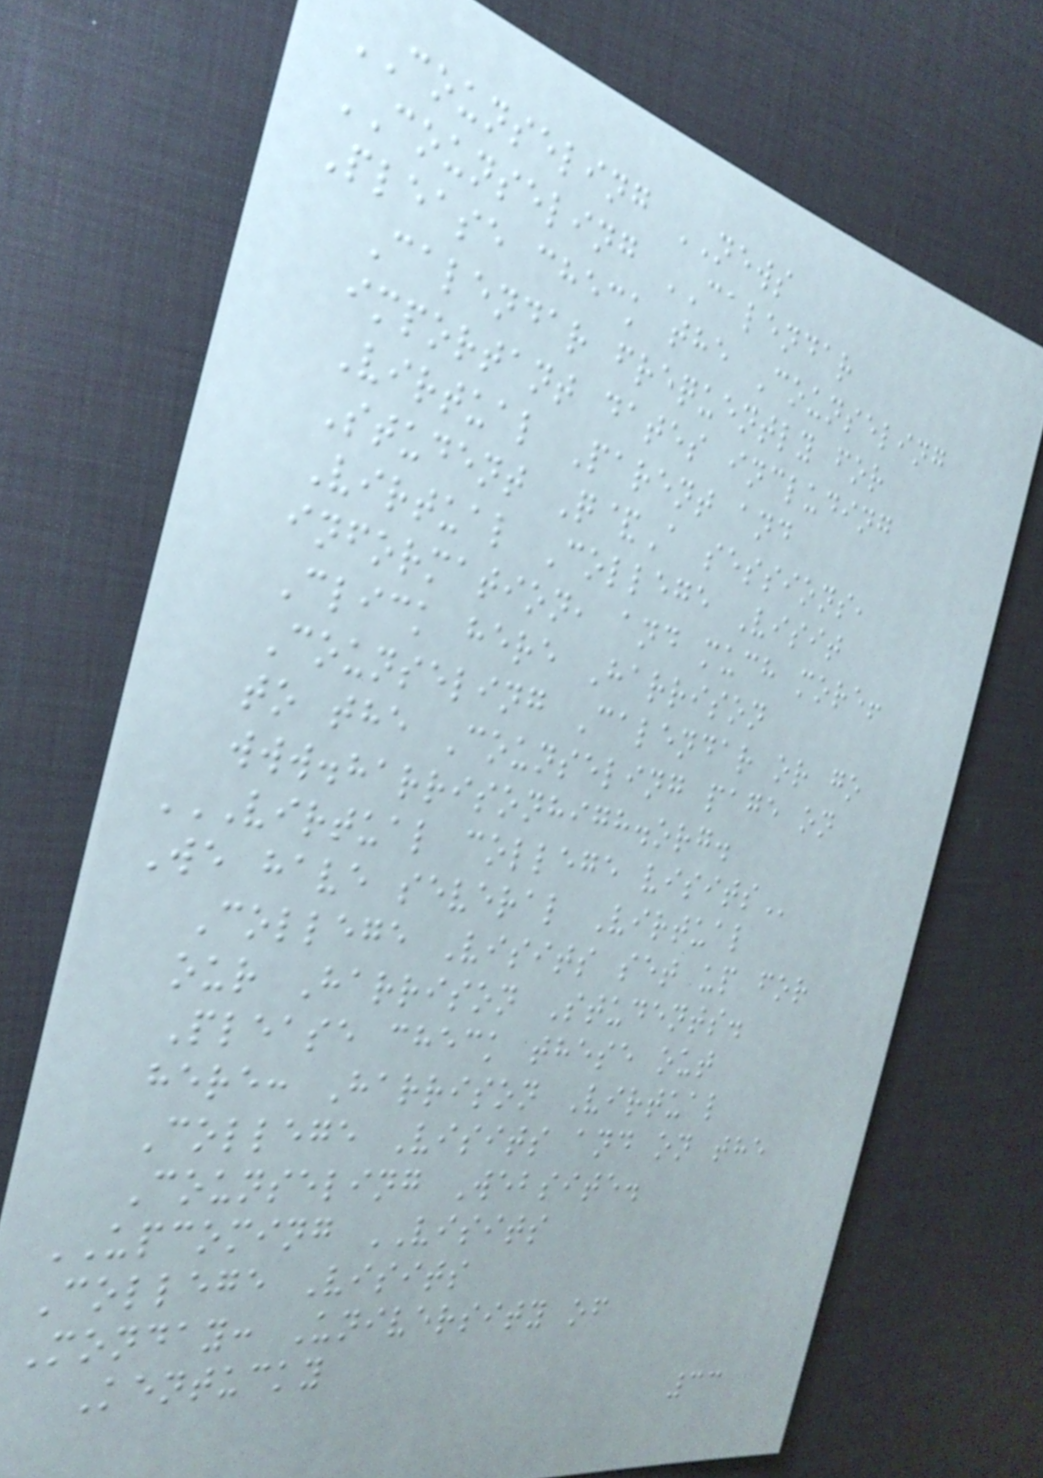COUNSELING NEWS
COUNSELING CALENDAR
Please check the Counseling
Calendar frequently for
important dates including
Virtual Parent and
Student Q&A sessions,
Virtual College Visit
information, and much more!
Click here Harrison
Counseling Calendar or go
to the Counseling page on
www.harrisonhigh.org.
VIRTUAL COLLEGE VISITS
We have several Virtual
College Visits set up for
our Harrison Students.
Please check these out
here: Harrison Virtual
College Visits and on the
Counseling Website.
UPCOMING VISITS
College Visits
Monday: University of
Kentucky
33
